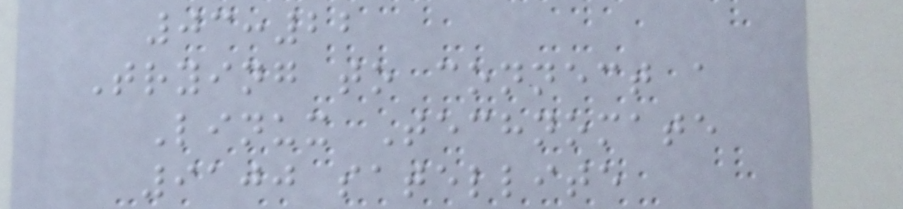03:22
Trying to connect a
Linux Technomate
9100 satellite
